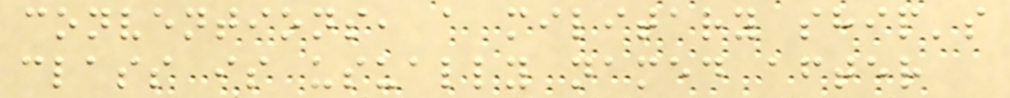conventions, a military ship's
class is usually named after
